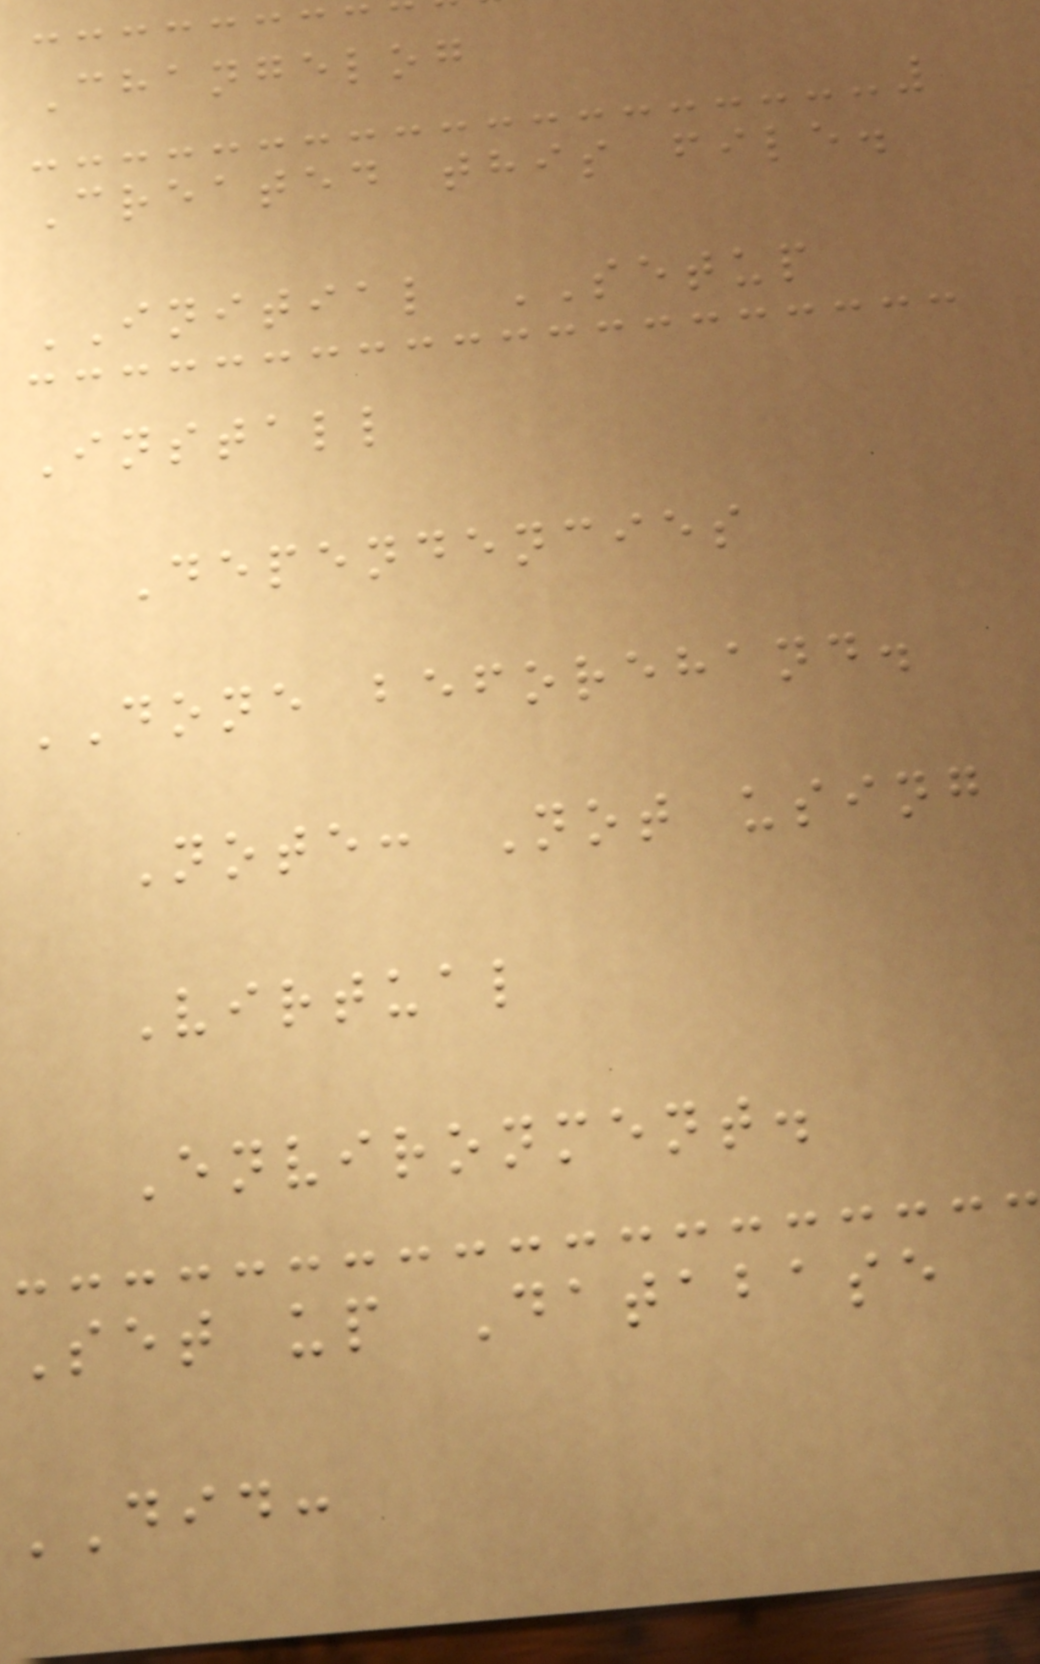Changelog
Created this file.
INITIAL SETUP
Install
Dependencies
DONE beforehand.
Note: Not using
Virtual
Environment.
Set up Database
DID:
